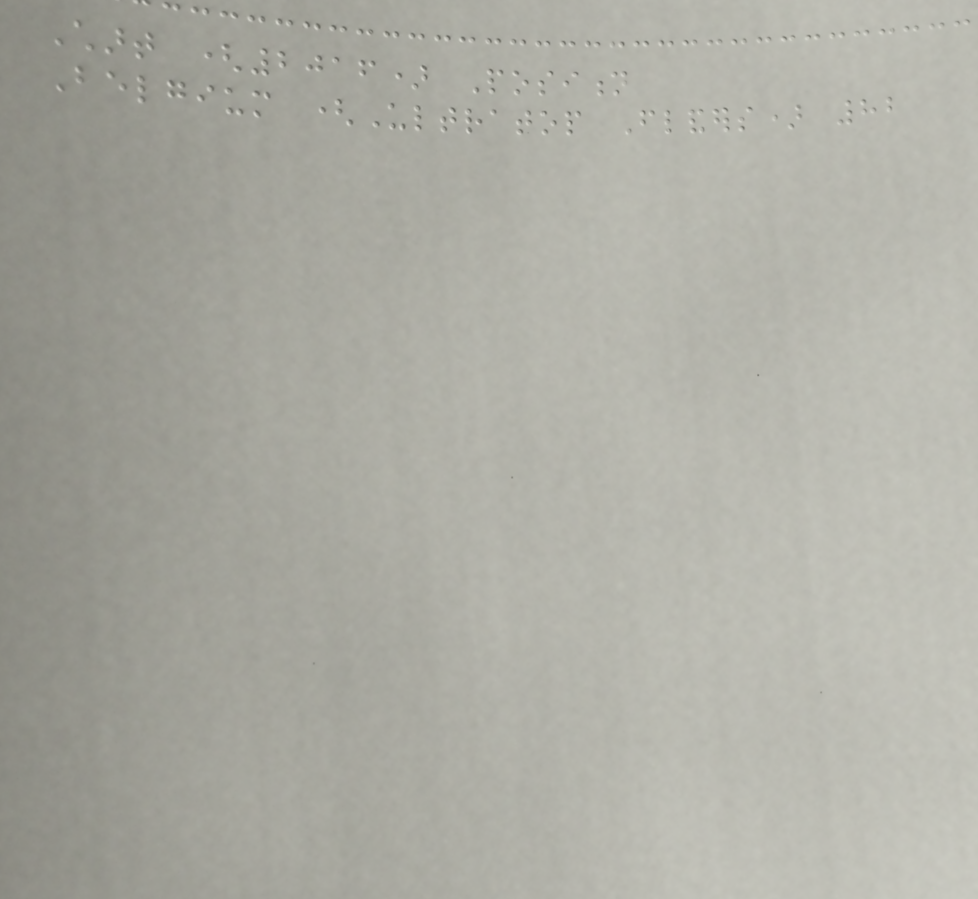Chart (2016) Position
Belgium (Ultratop Flanders) 82
